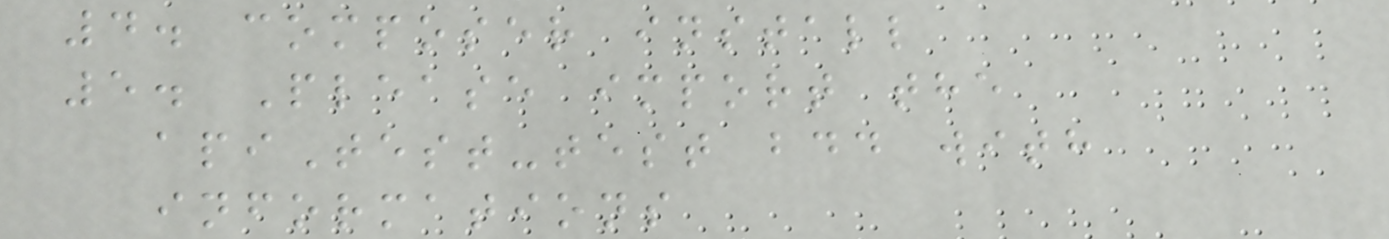4. composer install
5. Please import the
apiTest-test bdd with
informations
